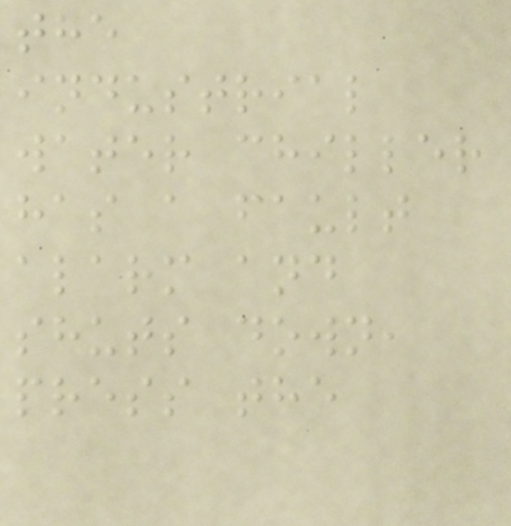the
industrial
water chiller
has a fault
alarm and
shuts down,
press the
